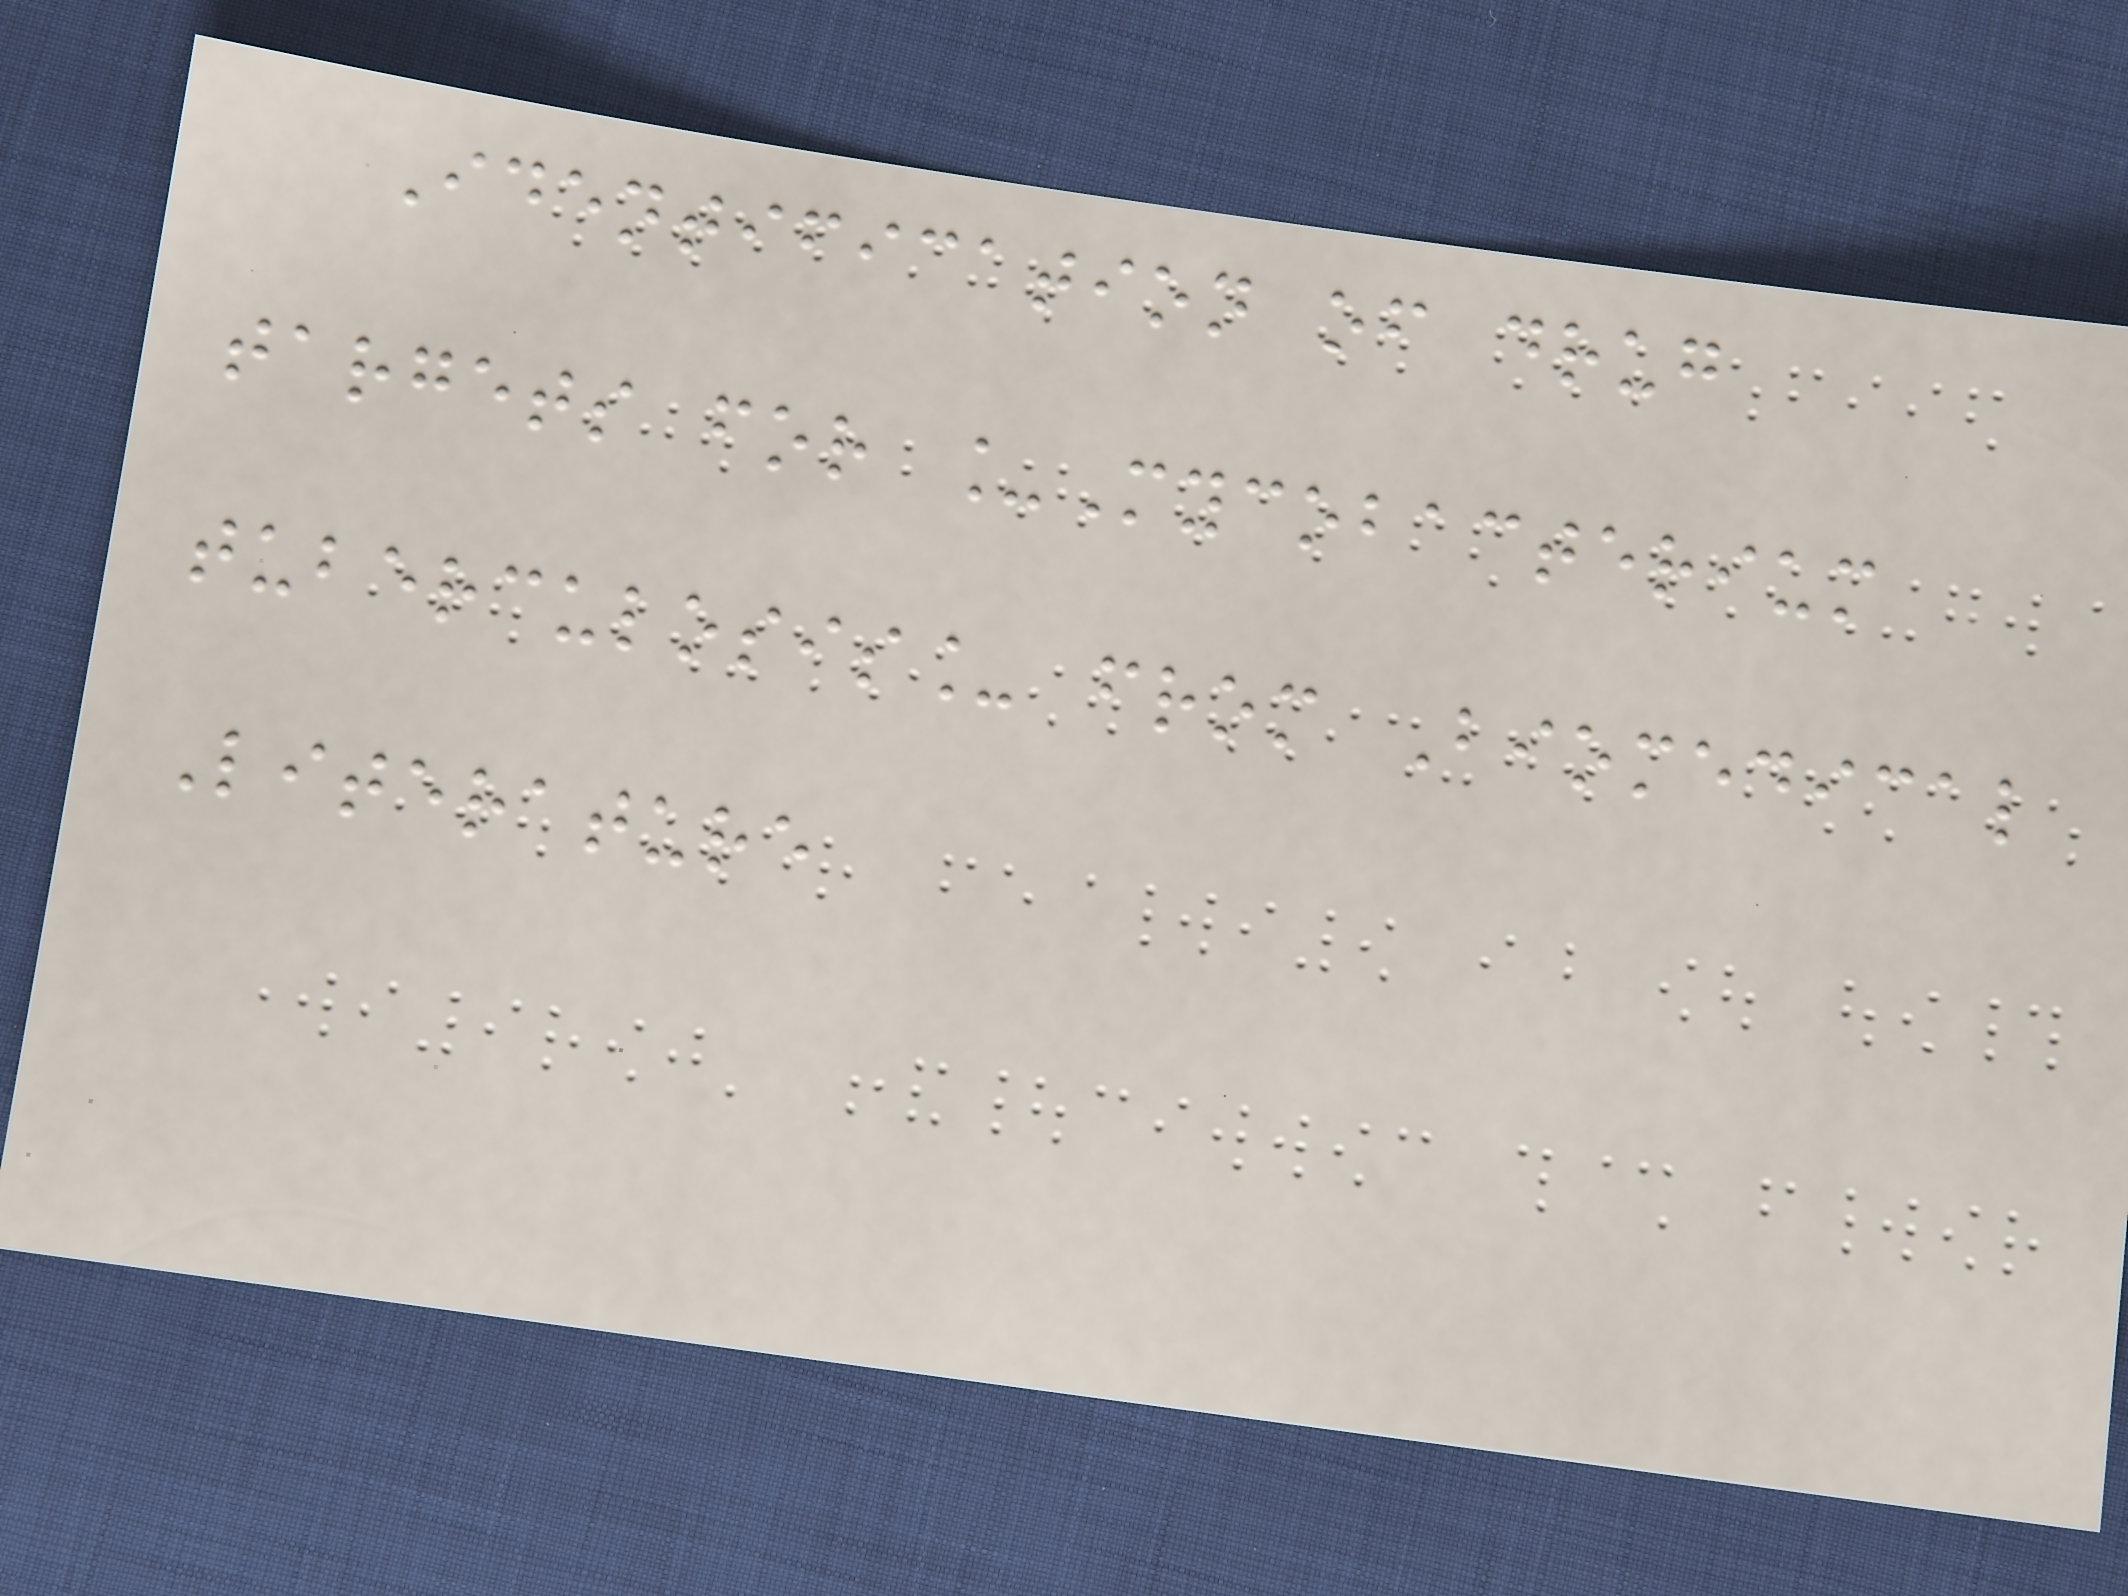Identification of drug
targets for _Mycobacterium
tuberculosis_ from Biomedical
Literature
